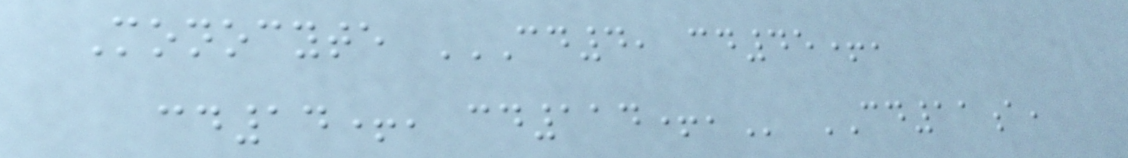Monocyte CD4, CD45+,
CD14+, CD114+, CD11a,
